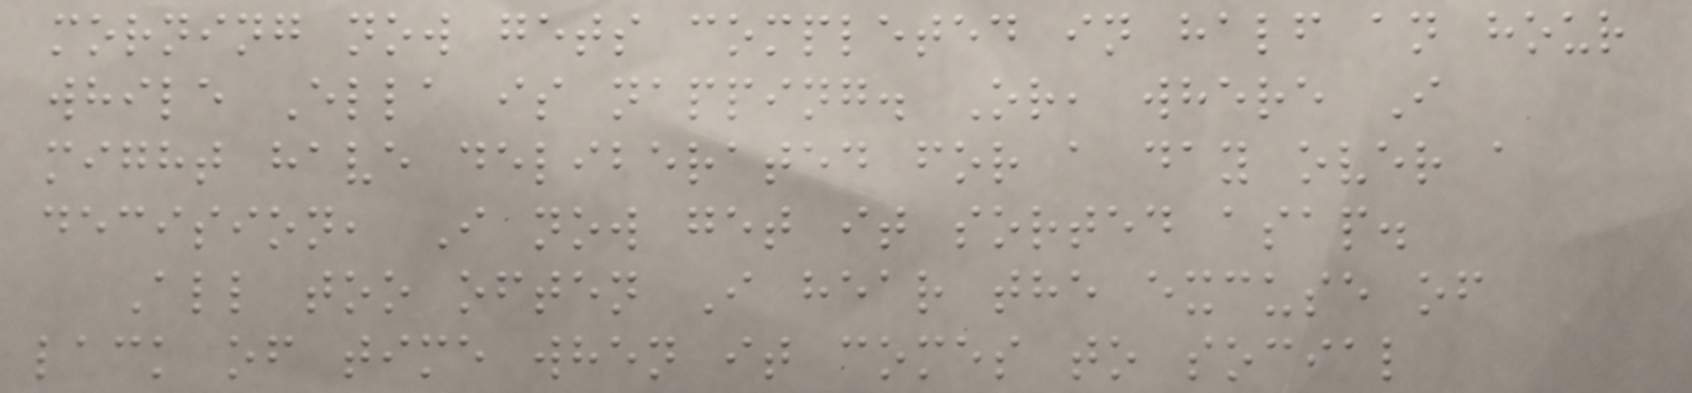morning now gets completed in half an hour
while Ella is napping. Or, where I
might have deliberated for a day over a
decision, I now get it sorted asap.
All too often I hear the excuse of
lack of time when it comes to social
